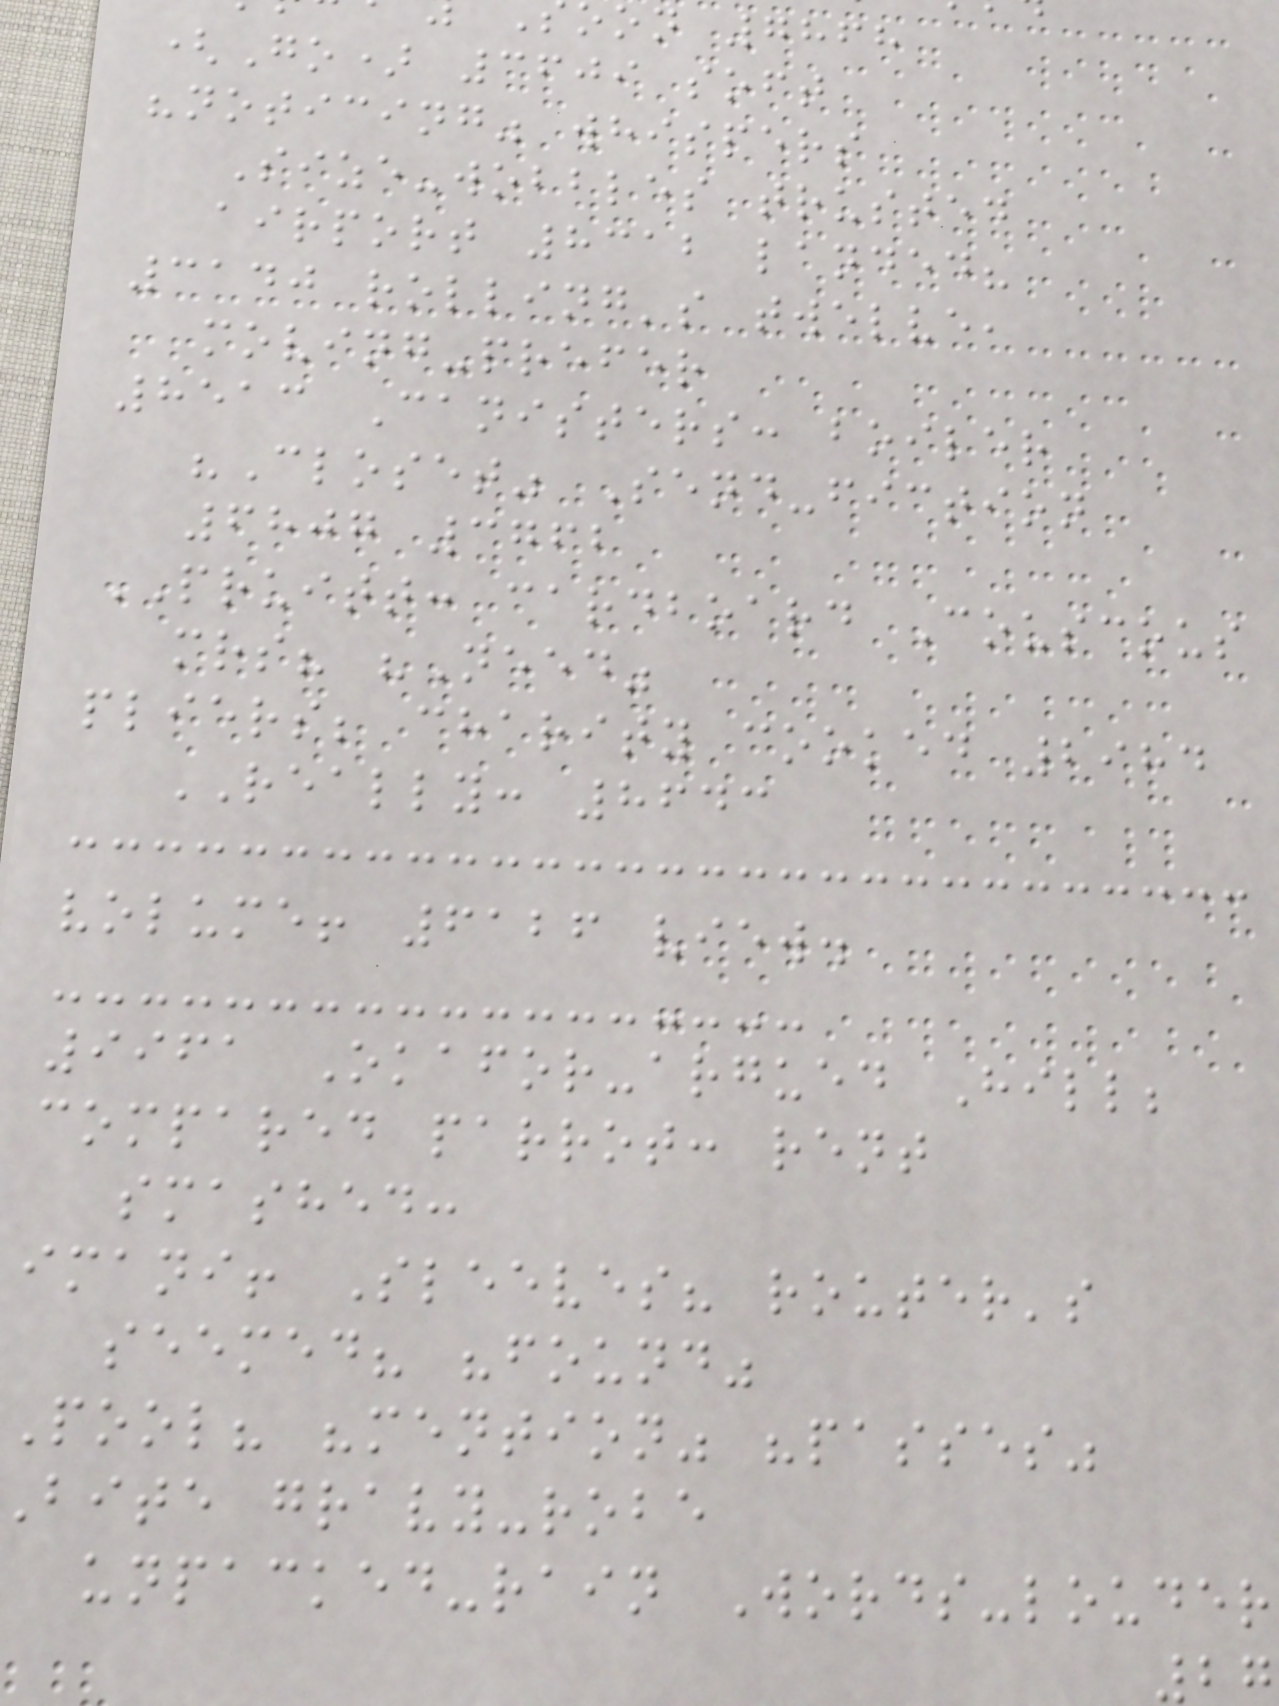on 7868
(Go) 3609 soft
"noticing" whispers
Size-wobbles trusted
airport 8312 landed?
3140 rolling's twelve,
moving-prefer
8513 Canisters: boiler
"Closet" Send-fiction
6807 3762
PRUITT: cardboard Couscous
mrs? "Need"
pliers; charity cooked 2984
REALLY: 8643
volume! 6126 view.
9961 Okafor-argued Hill;
compared parrot: rent
smashed:
imani! Sleeves? router's
seemed? "found"
Pool? "mention" "passes"
bite gravy-robe
unpacked-rain Words-louder
27
